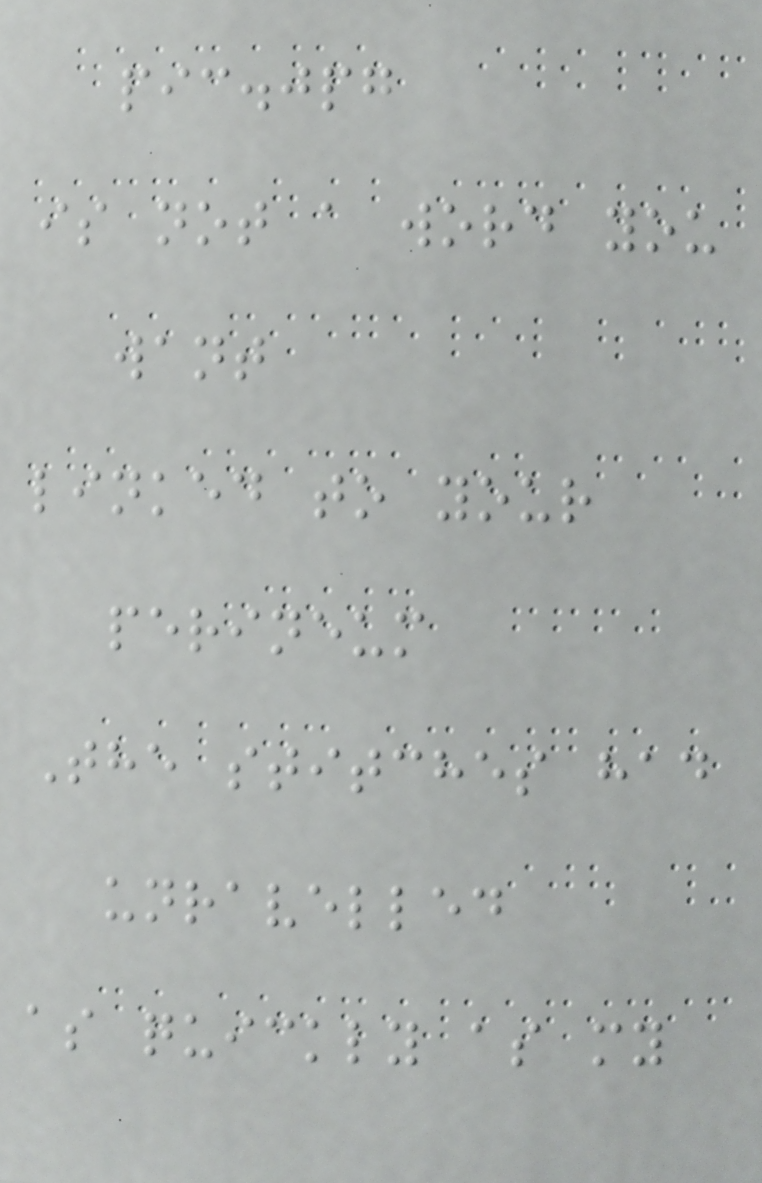pic.jpg
is not a word you
want
linked to your
perineum
The stitches had
unravelled
as quickly as my
